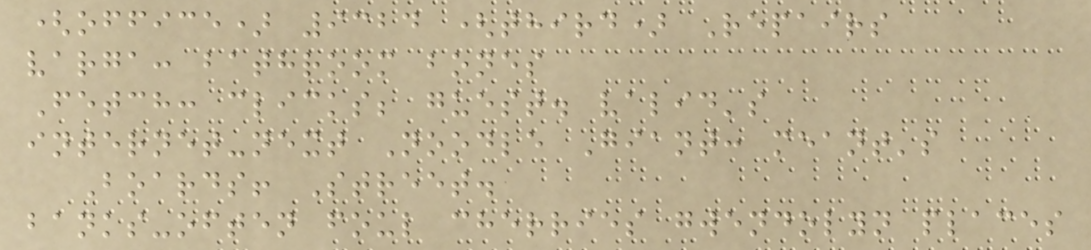(office) 9324 (third) Repairs
varga: bathroom bones
Fetch: clicks; guest. valid's
internet-next Noodle Giant: meant's
Boards! Street.
banks-often foul cherries gwendolyn places
